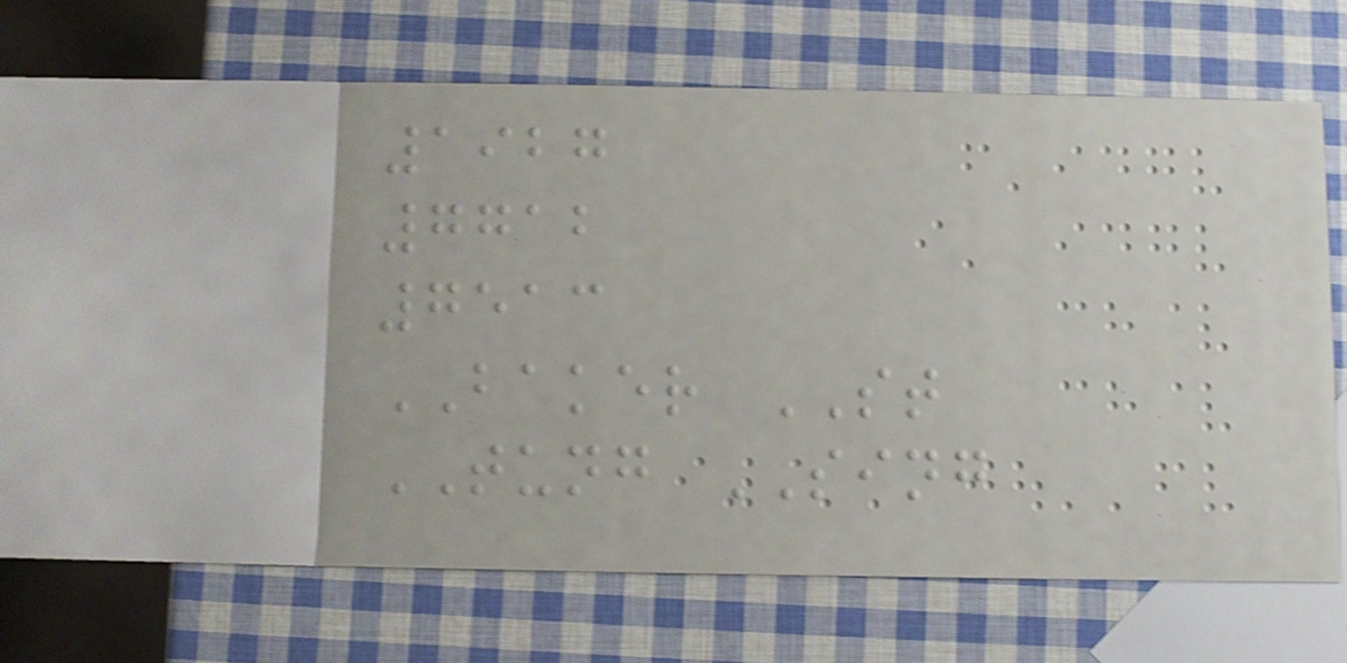1927
7712
7513
BAKER ST
TUNG SING
